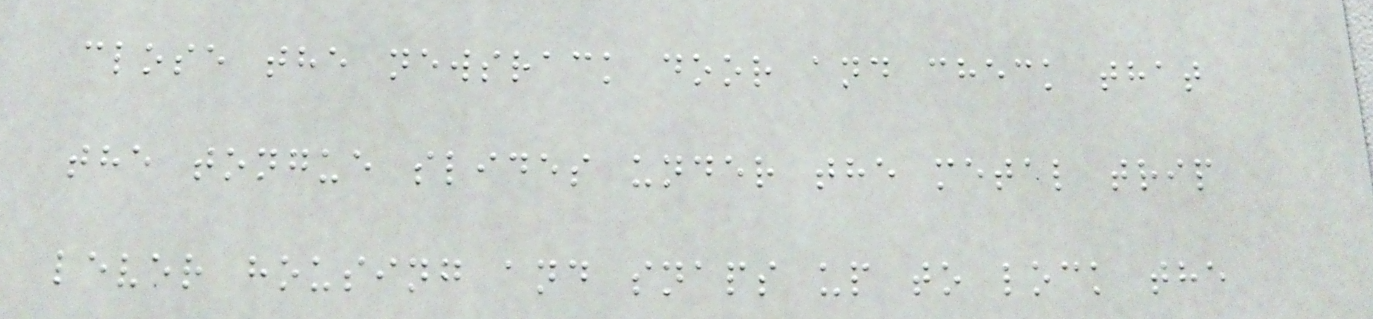close the newsrack door and check that
the tongue slides under the metal trip
lever housing and snaps up to lock the
